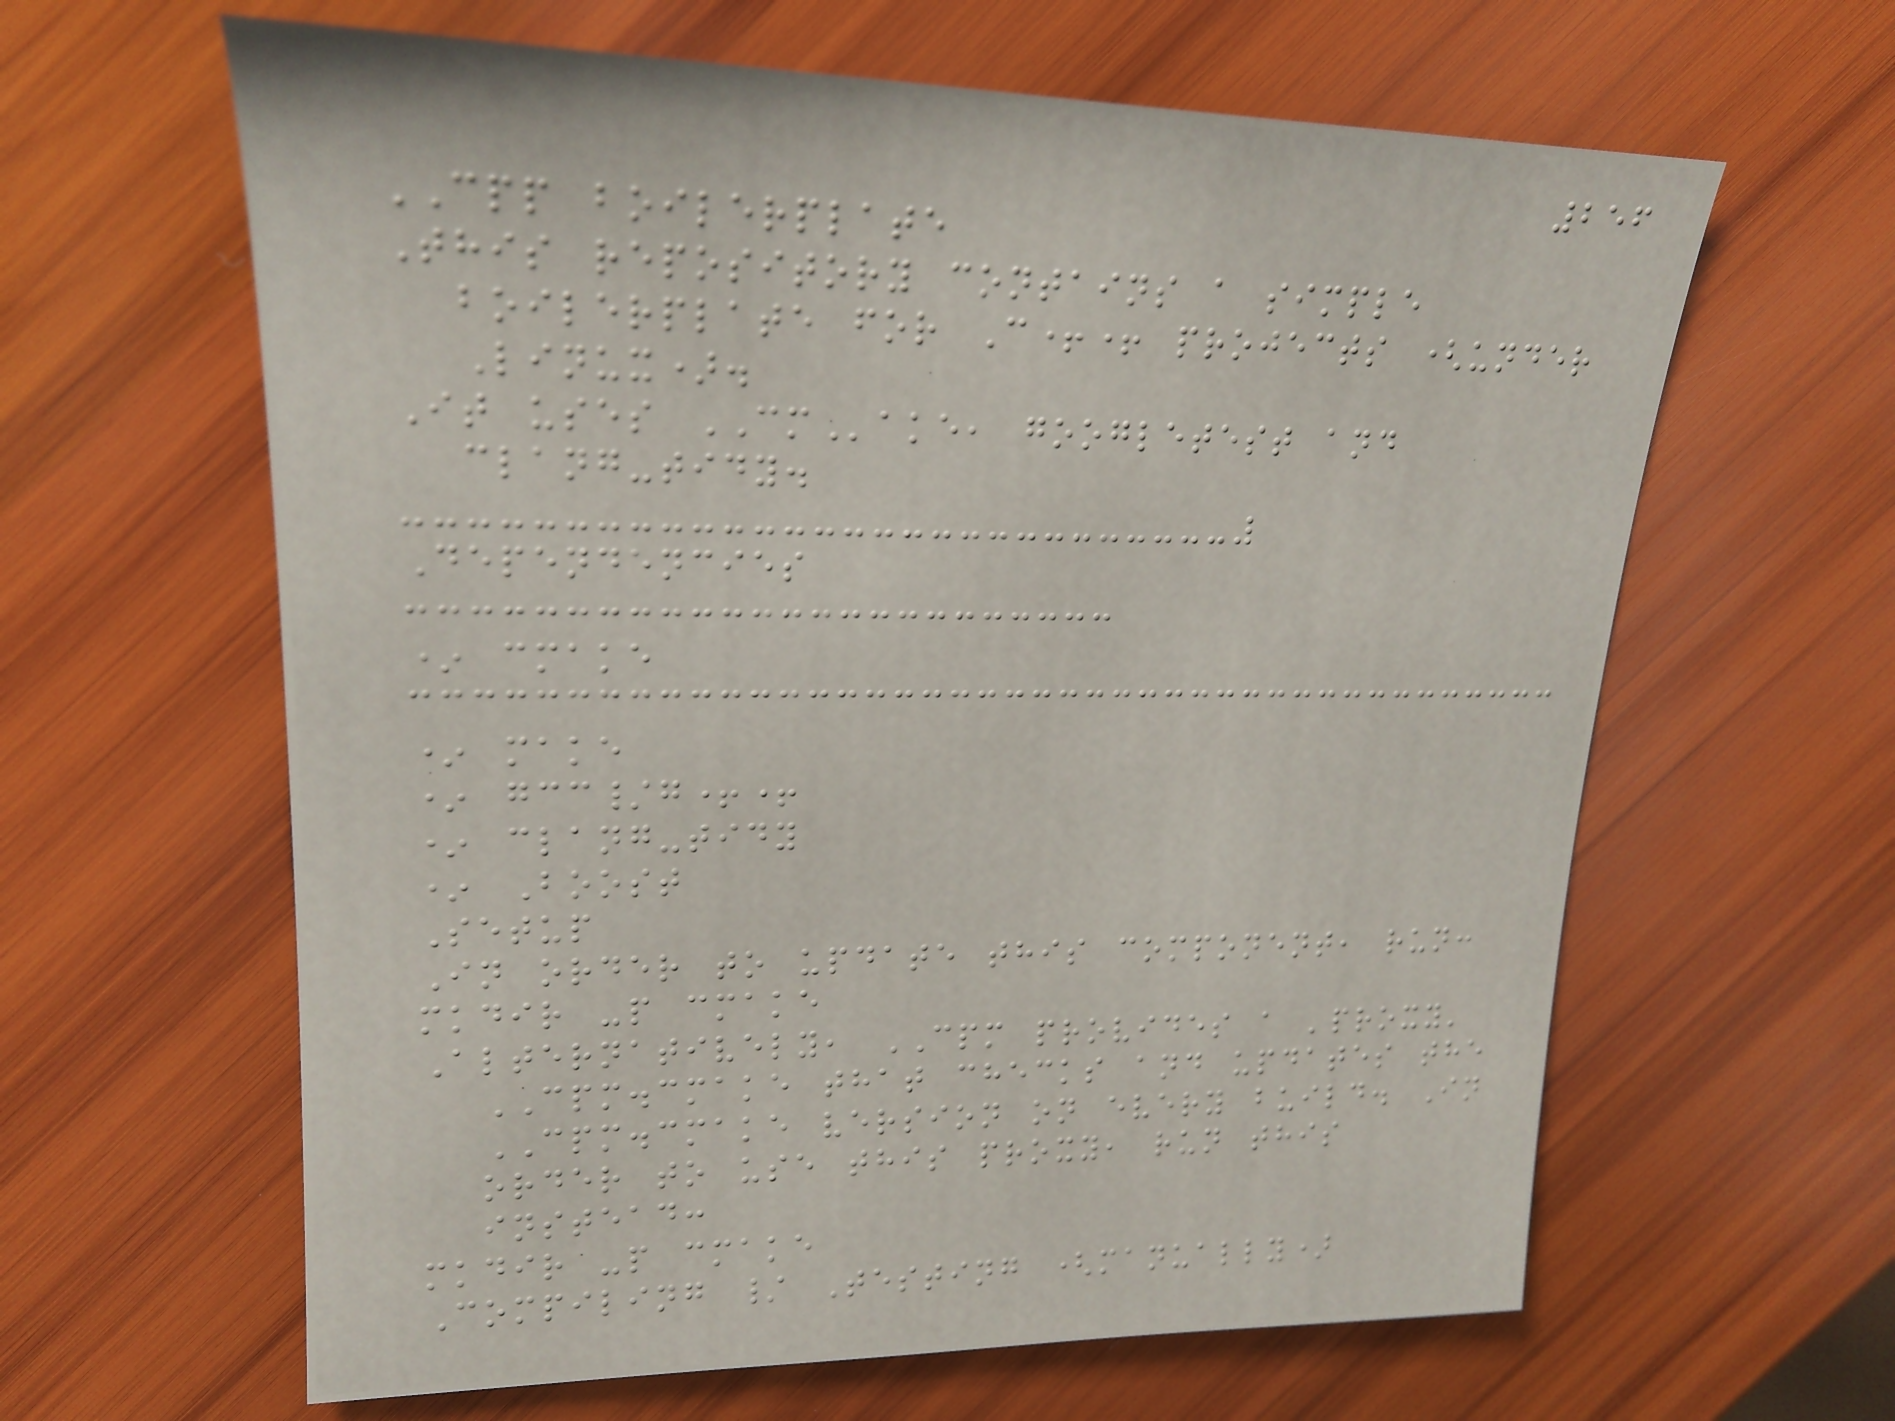256
CPP boilerplate
This repository contains a simple
boilerplate for C++ projects (under
Linux).
It uses CMake, googletest and
clang-tidy.
Dependencies
* cmake
* make
* gcc/g++
* clang-tidy
* Boost
Setup
In order to update this component, run:
mkdir -p cmake
Alternatively, CPM provides a 'proxy'
CPM.cmake that checks and updates the
CPM.cmake version on every build. In
order to use this proxy, run this
instead:
mkdir -p cmake
Compiling / Testing (manually)
